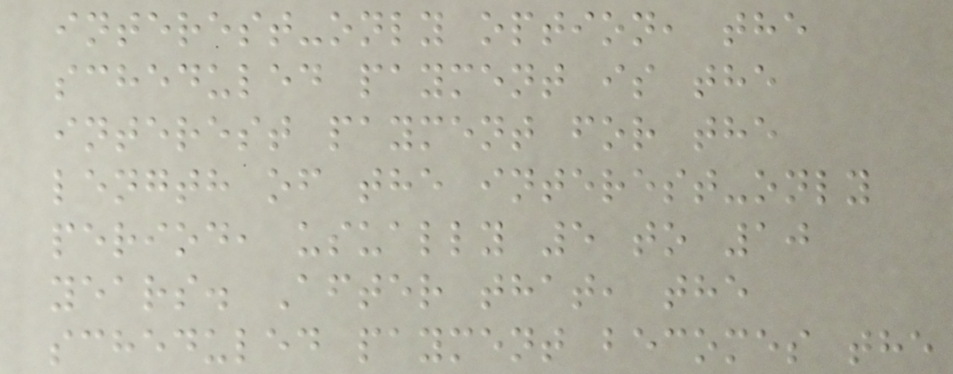interest-only option, the
scheduled payment is the
interest payment for the
length of the interest-only
period, usually 5 to 10
years. After that, the
scheduled payment becomes the
